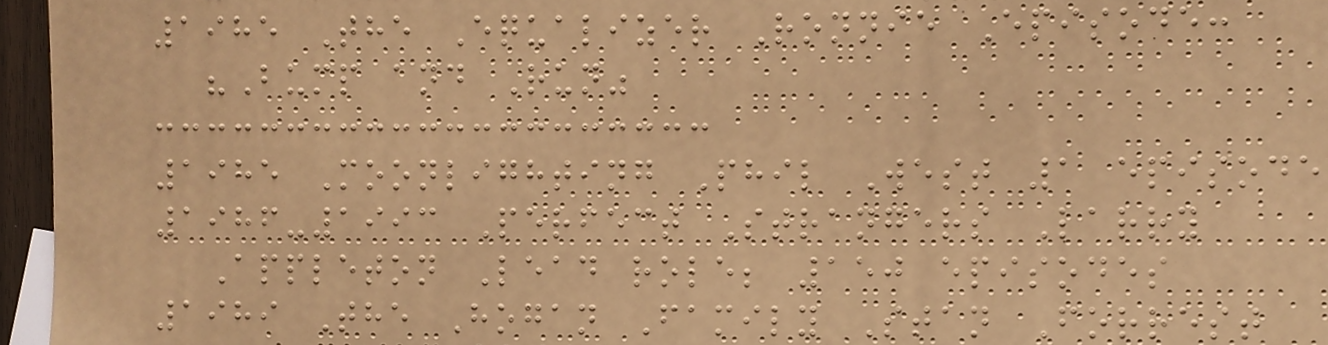1985 The Equalizer Ronnie Episode:
"Bump and Run"
1985 Moonlighting Phil West 1 episode
1986-1993 Perfect Strangers Larry
Appleton Lead role; 150 episodes
1989 The Hogan Family Stan Forrest
